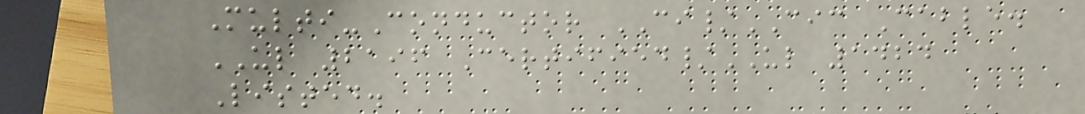Multi-Conductor CI/CIC Cable.
UL 2196 Certified/UL 1424
Listed.
